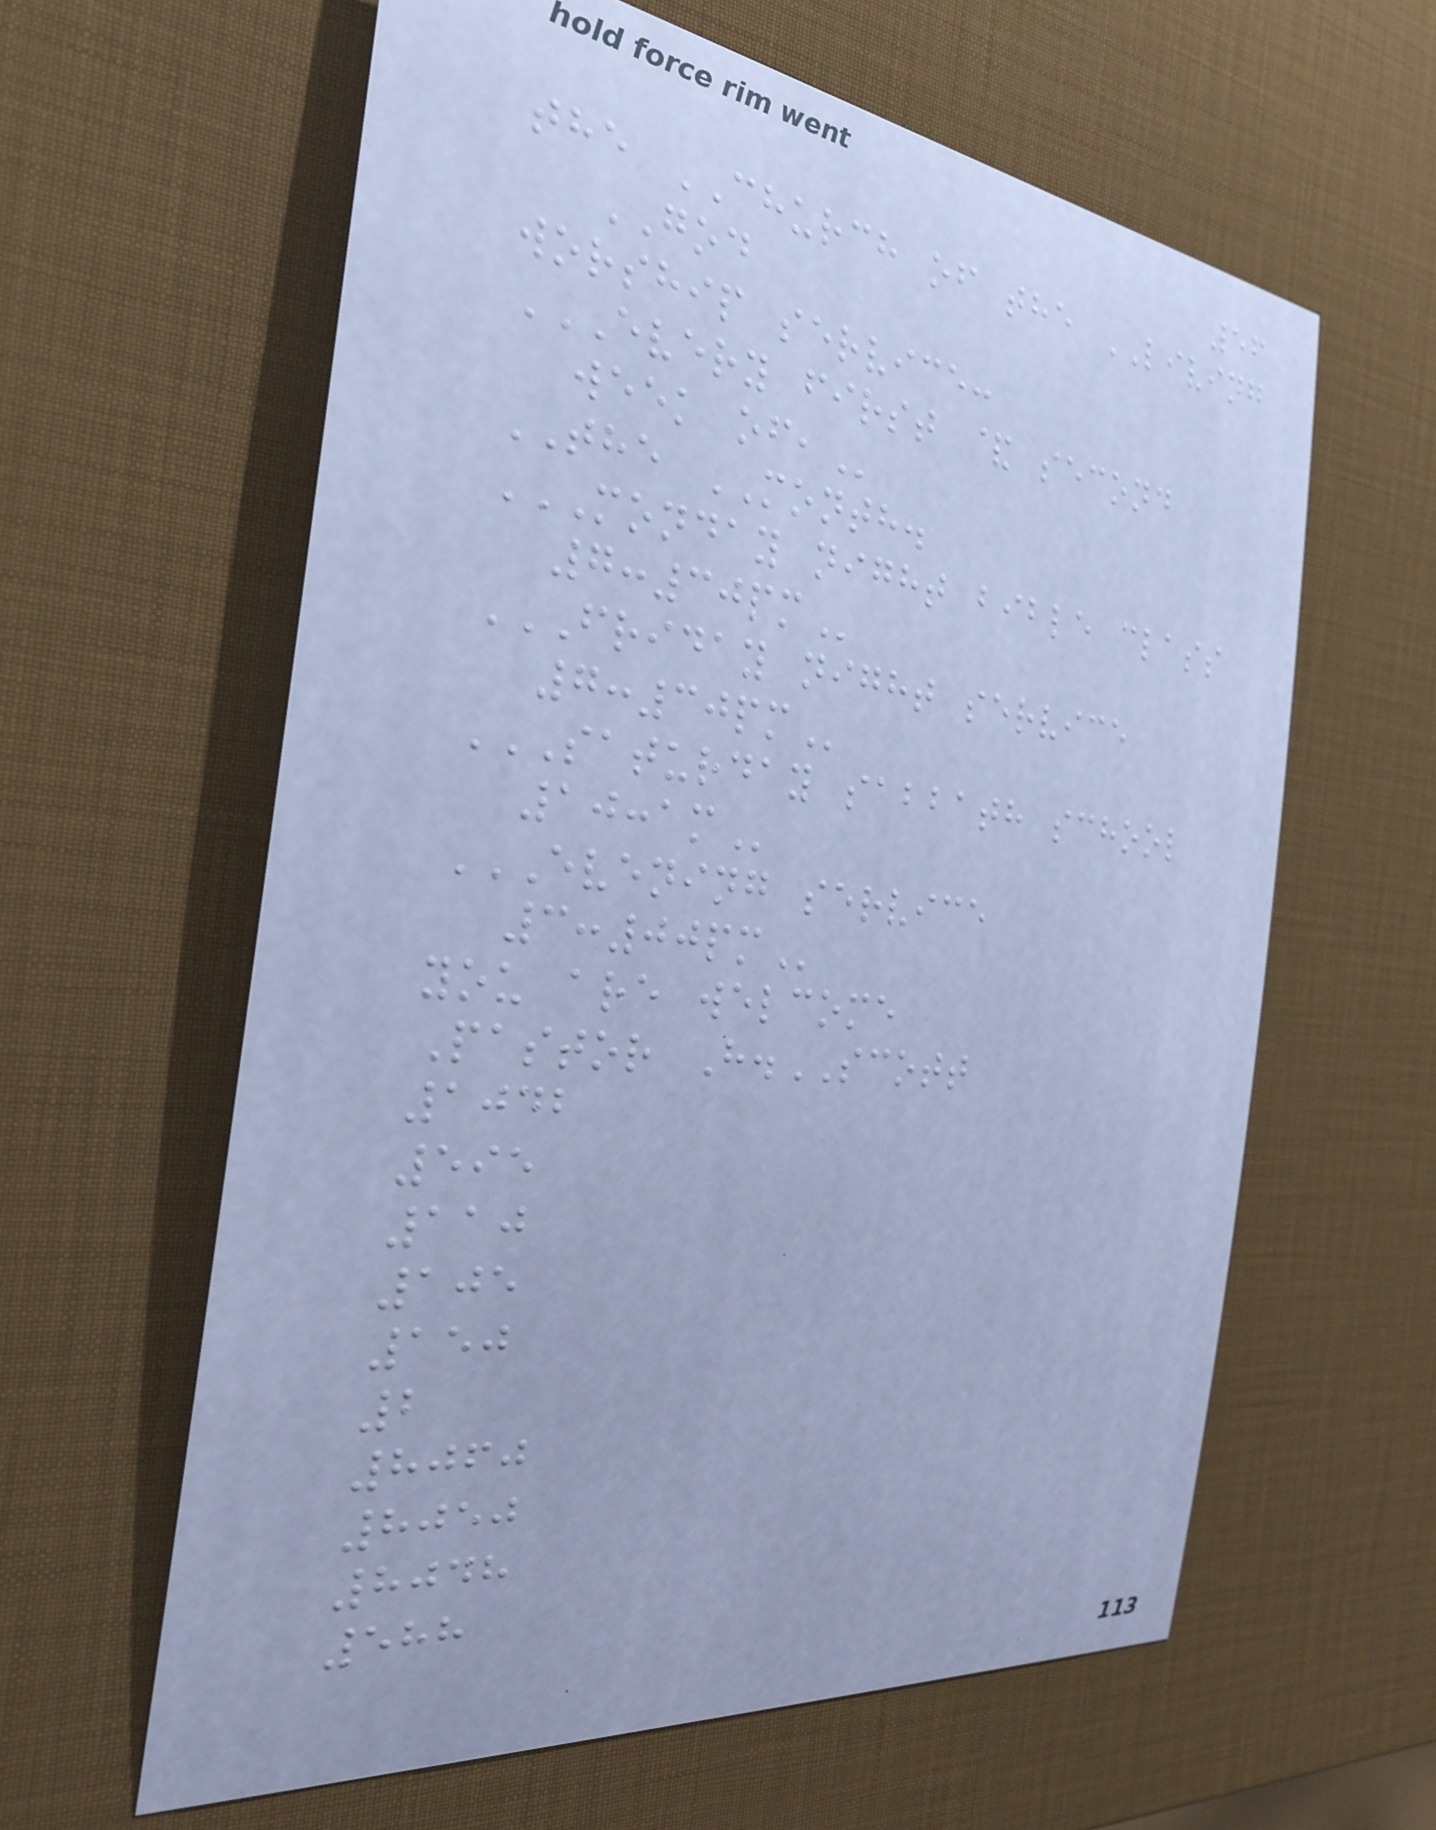56
the CHURCH of the LIVING
GOD
worship service:
EVERY FIRST & SECOND
WEEK OF,
THE MONTH.
MONDAY NIGHT BIBLE CLASS
7:30PM
FRIDAY NIGHT SERVICE
7:30PM
SATURDAY SABBATH SCHOOL
10:AM
EVENING SERVICE
3:00PM
you are welcome
Pastor H.SCOTT
1042
595
110
105
150
2
8060
8050
8048
588
